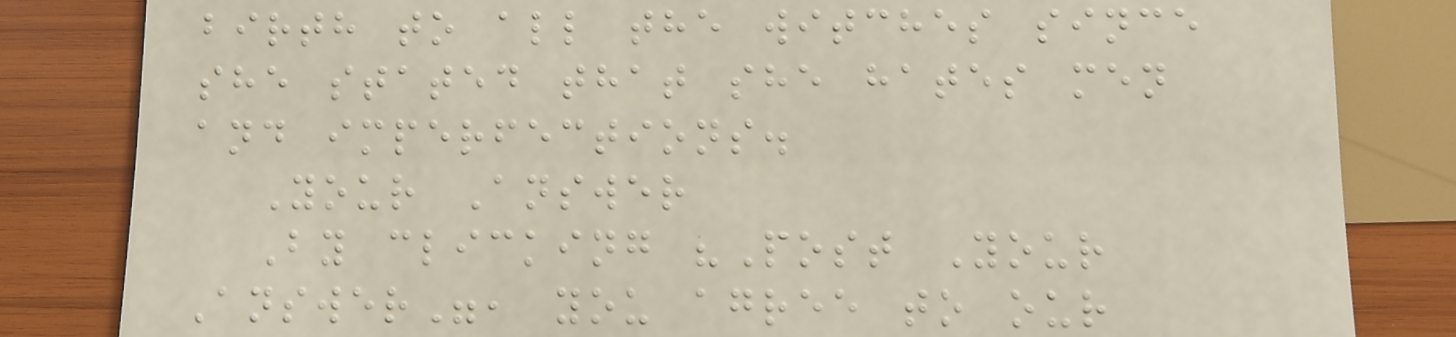birth to all the witches since
she stated that she hates men
and imperfections.
Your Answer
By clicking "Post Your
Answer", you agree to our
